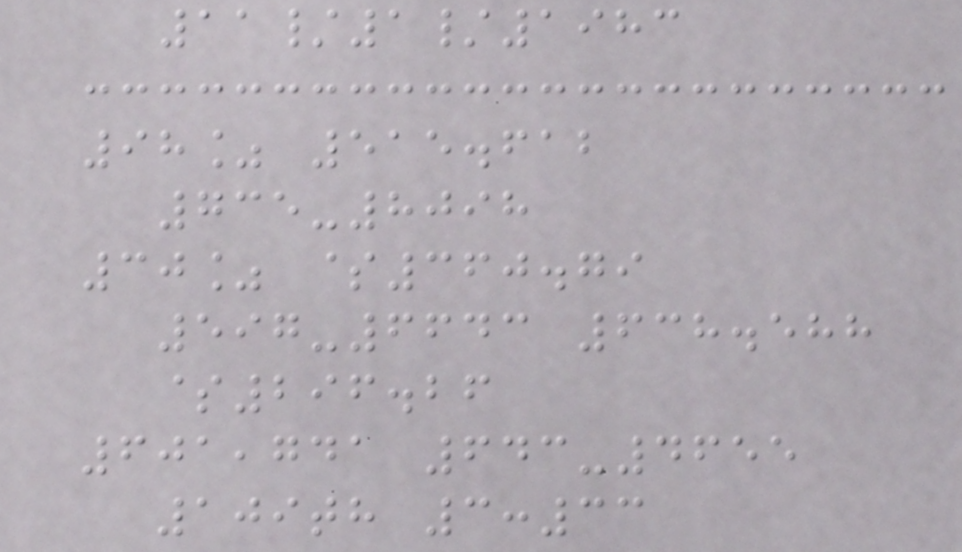11/1/1983
98% 515.612
735-8098
30% $360.79
597-6643 638.588
$296.26
601,741 643-4655
109th 3:33
